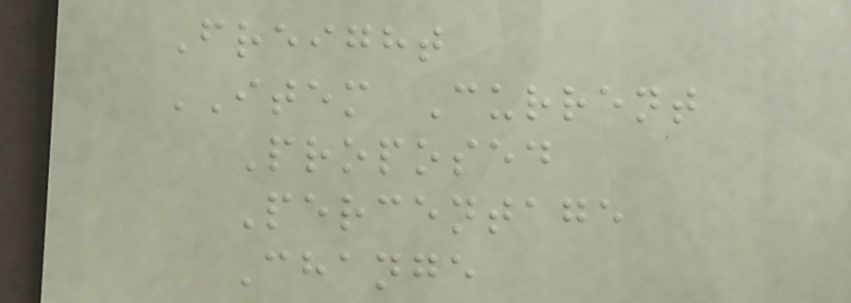Freight
ITEM Current
Proposed
Percentage
Change
